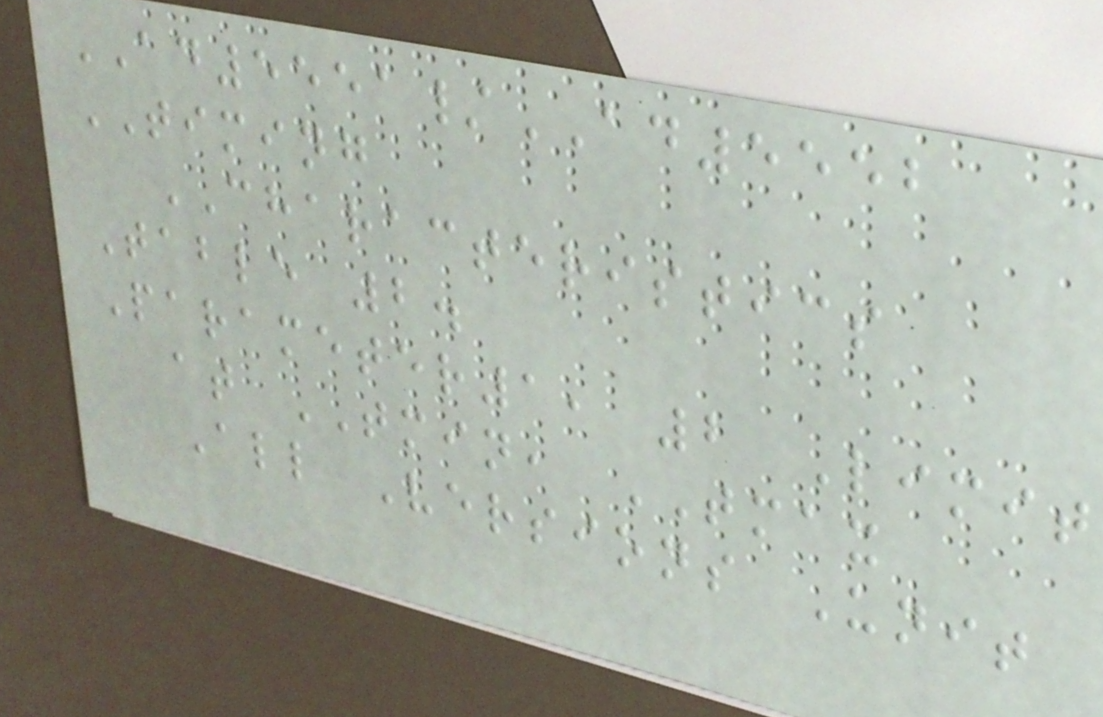AD5551/AD5552
TIMING
CHARACTERISTICS
Table 2.
Parameter1, 2 Limit
at TMIN, TMAX
All Versions Unit
